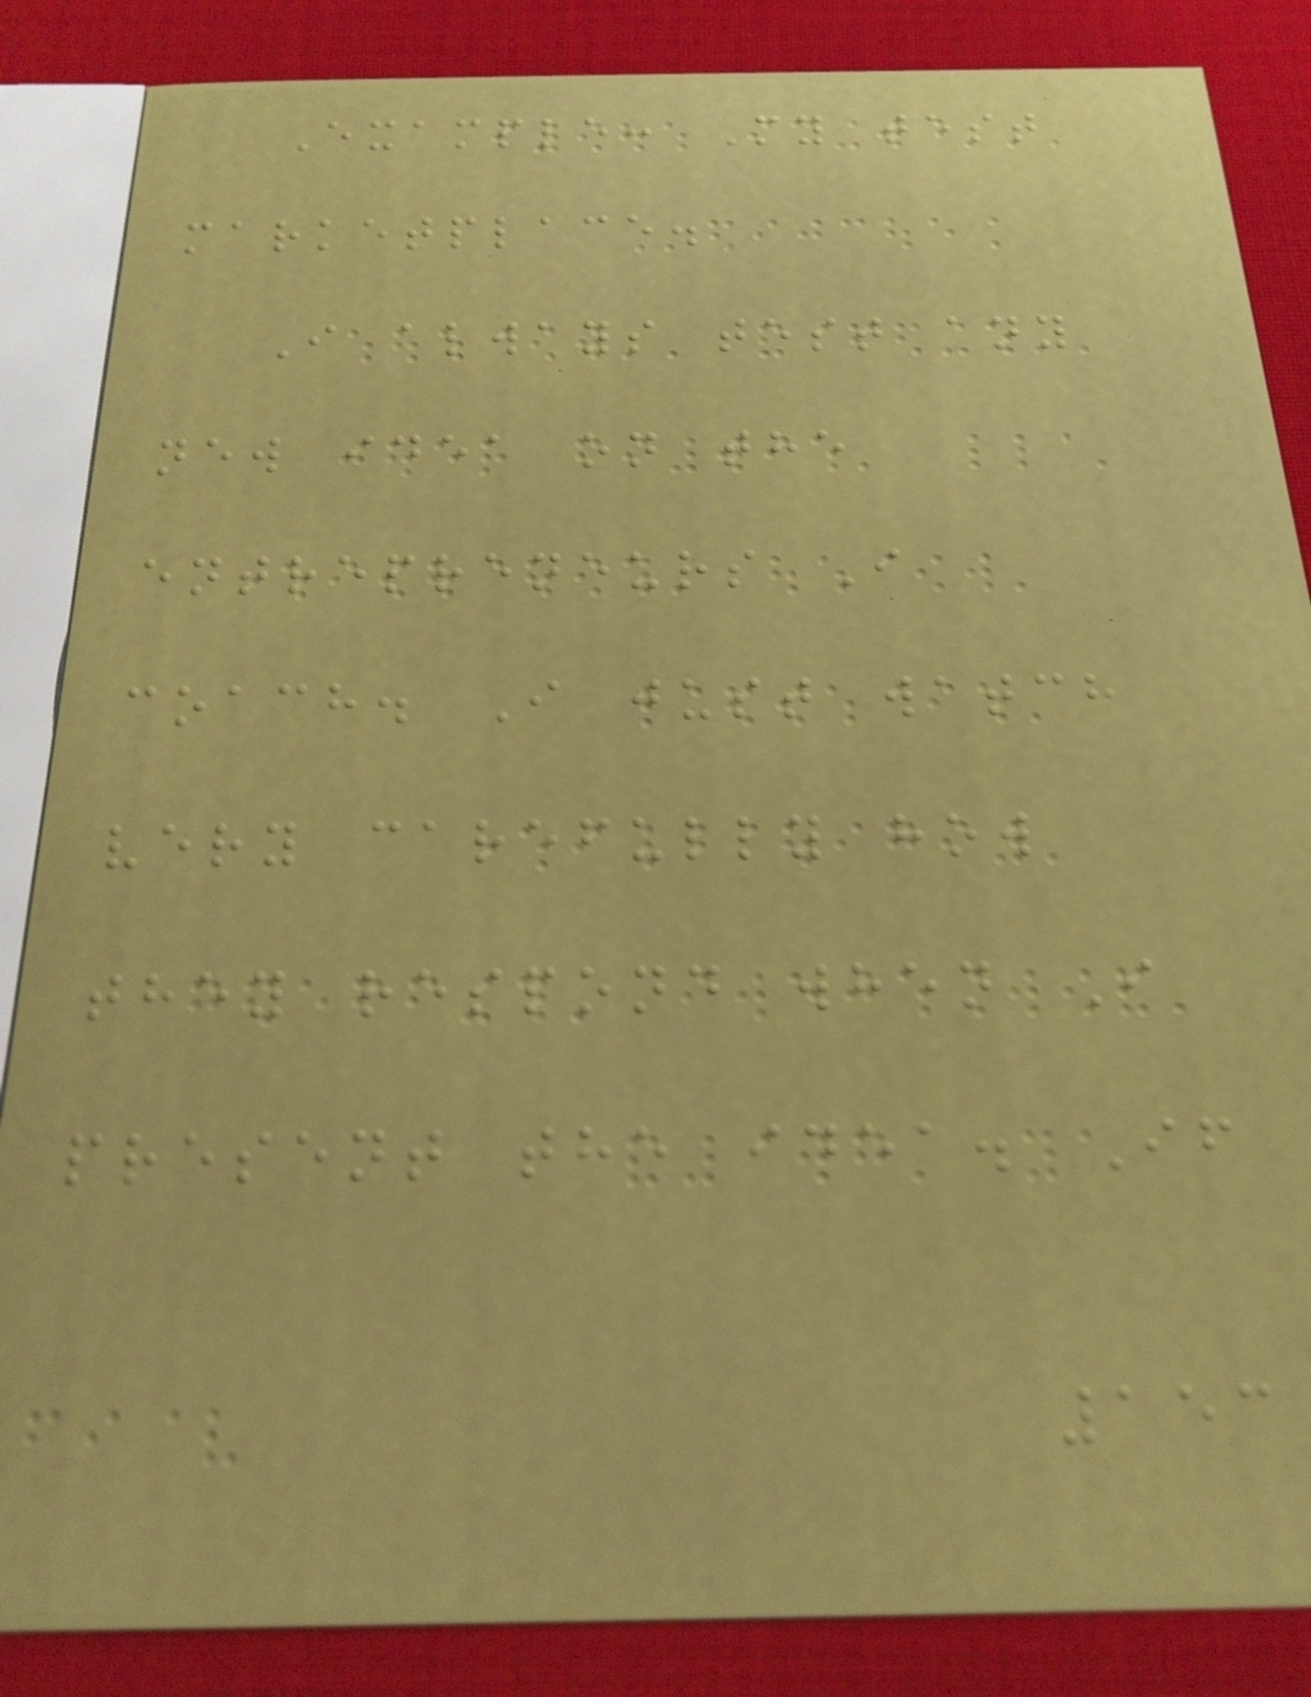Example: My test
marketplace.
I always test any
new idea on the
entrepreneurs I
coach. I just watch
very carefully how
they respond when I
present the idea. If
153
